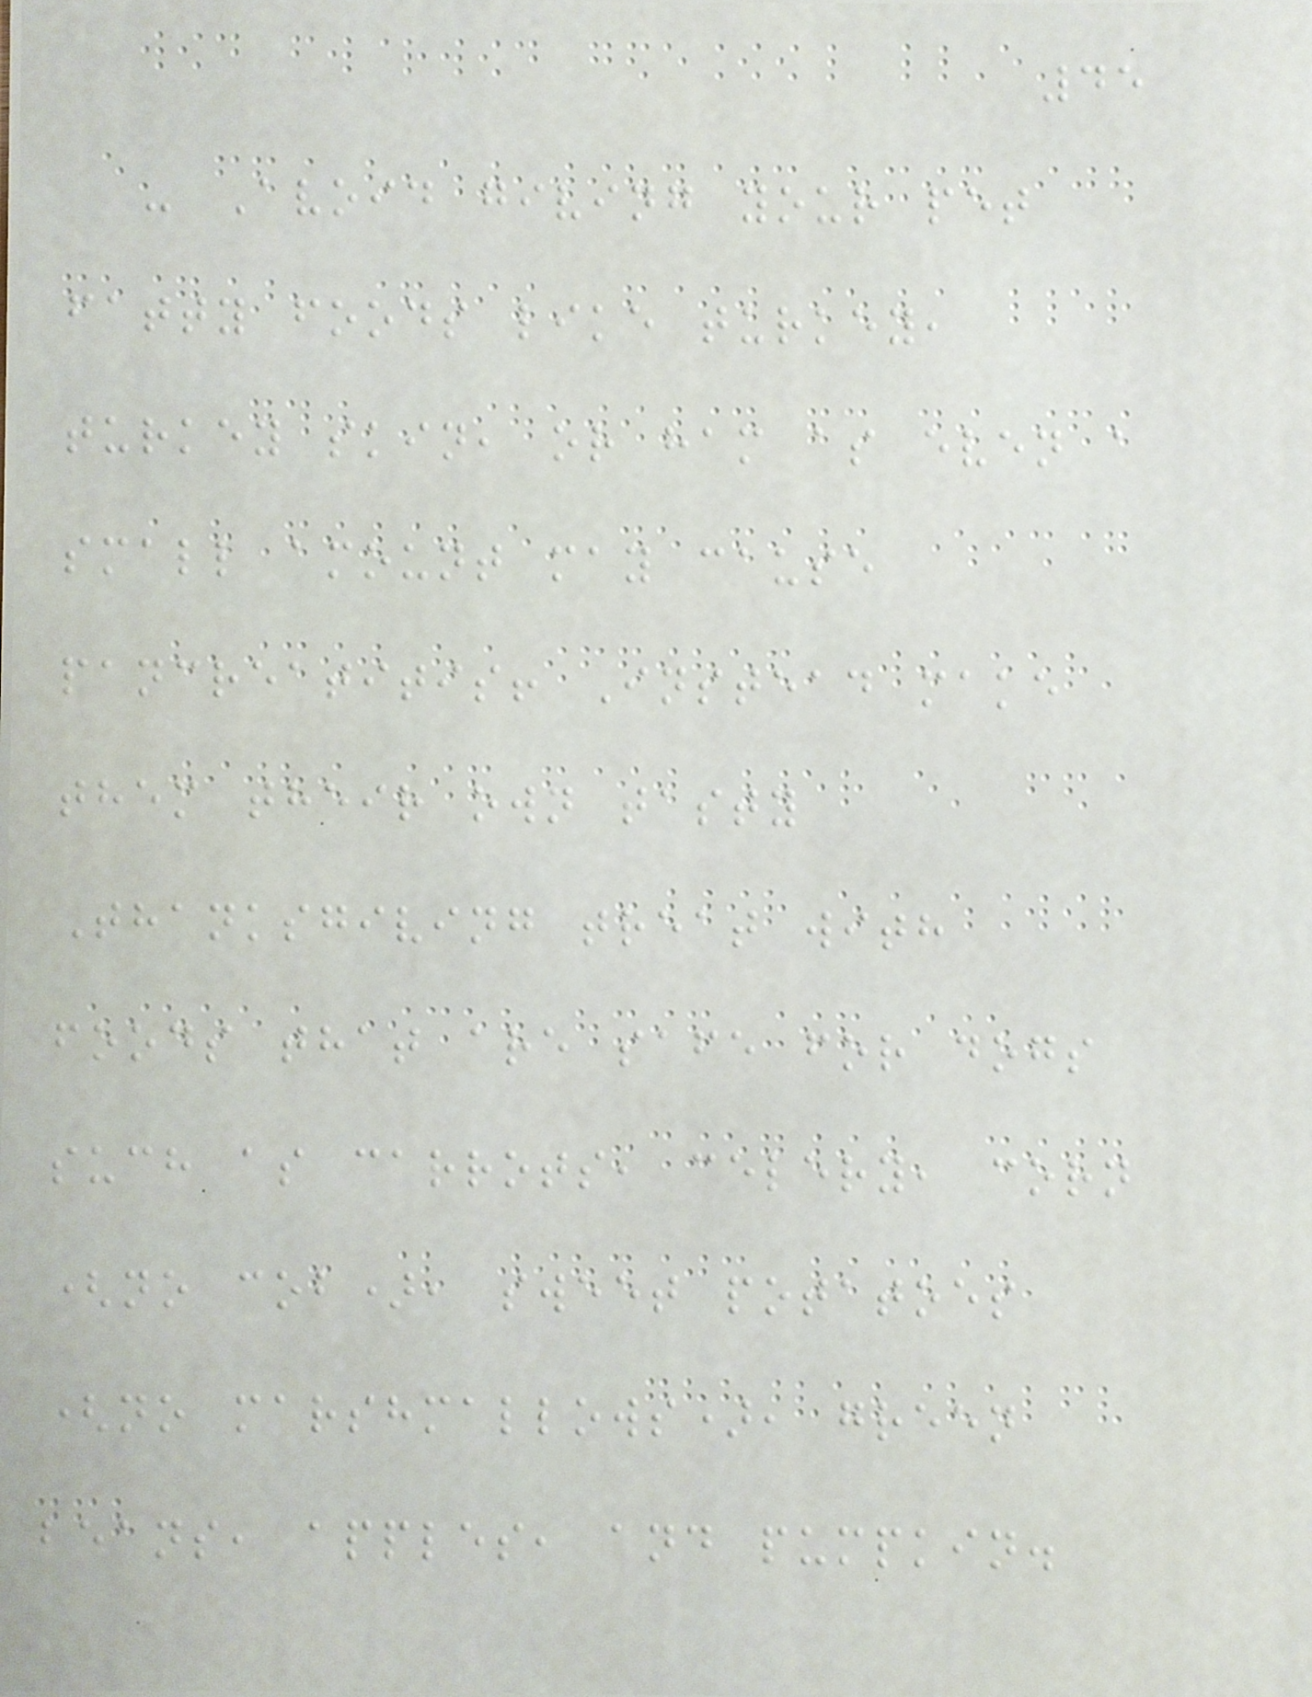45
- Avoid giving your pet
fatty foods like turkey,
turkey skin, or ham as even a
small amount may cause
pancreatitis! Instead make
them their own tasty
Thanksgiving treat with
foods that are safe for dogs
such as carrots, celery, corn
(no cob), sweet potatoes
(no marshmallows), green
beans, apples, and pumpkin.
